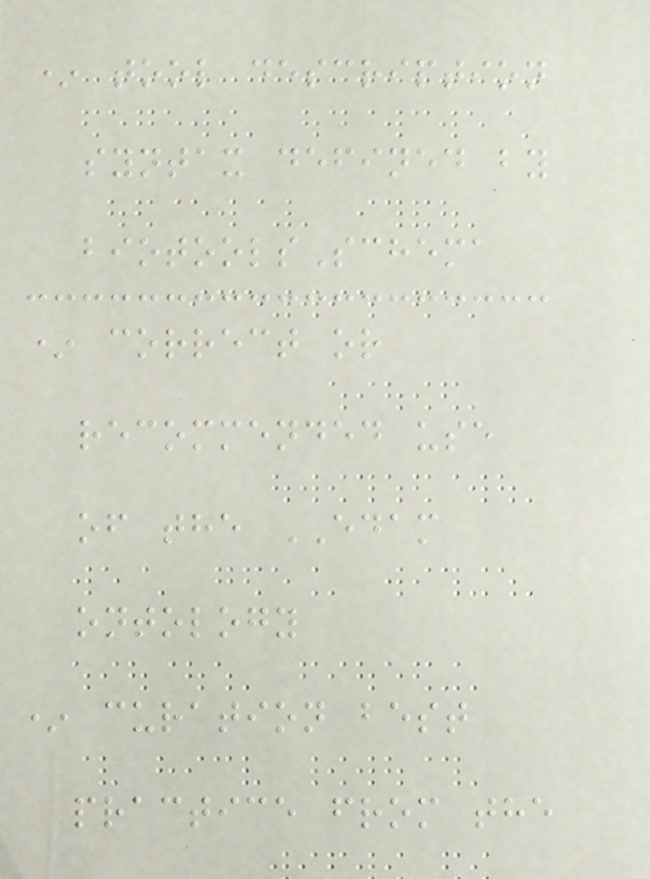* tool description
syntax defined by
biotoolsSchema
* correct or
recommended use
of the EDAM
ontology
* curation best
practice from the
